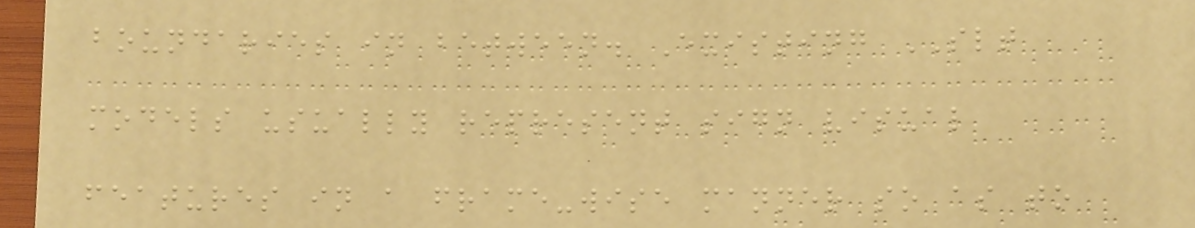boundaries in between. Existing SLT
models usually represent sign visual
features in a frame-wise manner so as to
